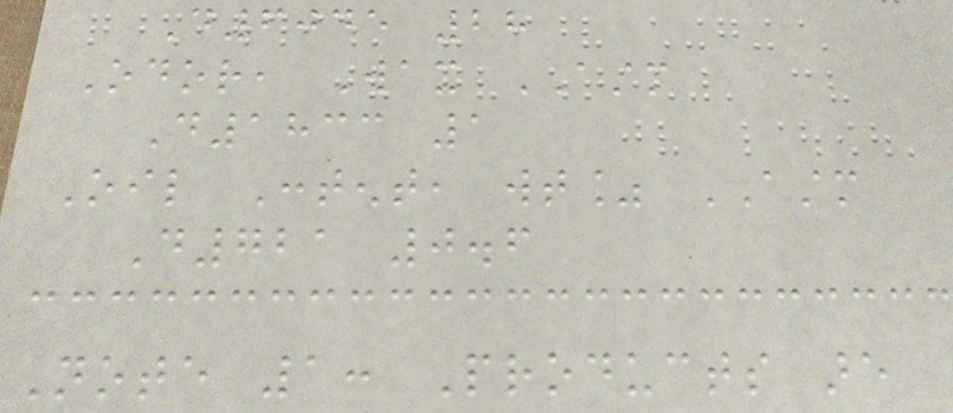D6045 28
Odor, Wax ASTM
D1833 1
Oil Content, wt% ASTM
D721 0.6
Note 1: Products are
